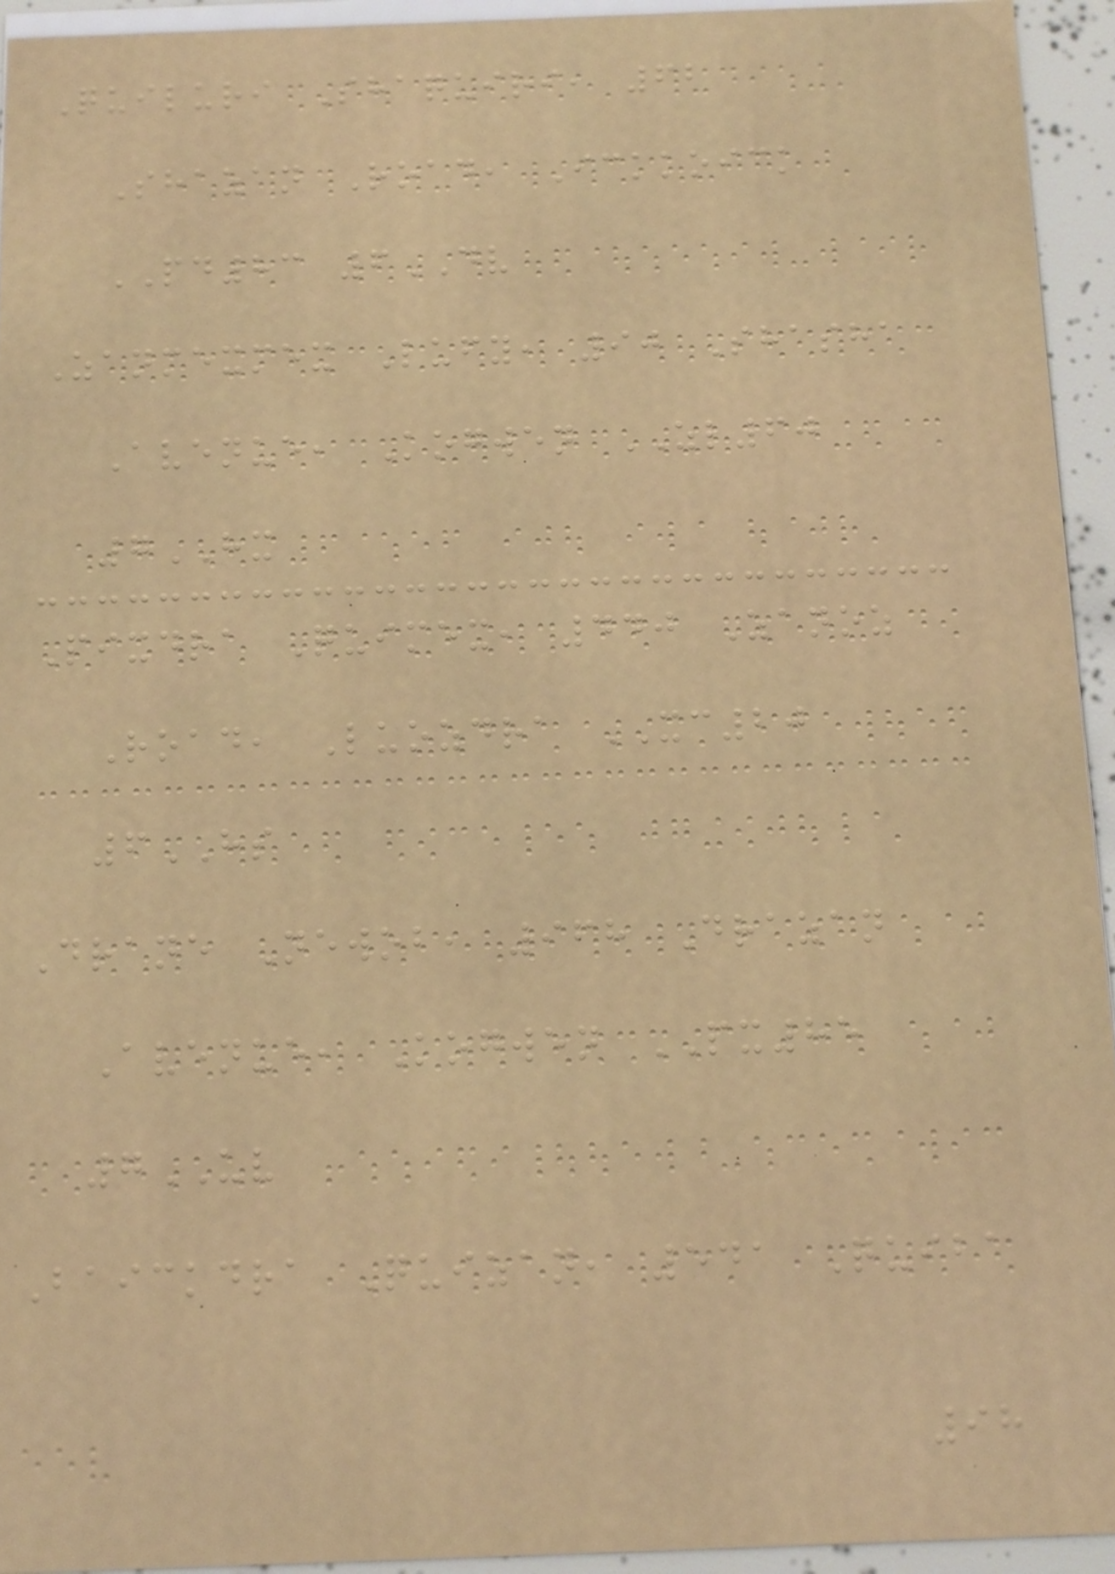Quiluri Shaquiri, 62
Shazan Road, Ickkoick
PD83 6DV
Zanmexmex Lufy, 90 Shasha
Avenue, Kogwen ZL60
7HX
Pixdra Quimex, 440 Zanoz
Road, Luozdra XC20
6HS
Drane Newob, 968 Drazan
Avenue, Kogwen PX85
7UV
Baickdra Quizan, 541 Quiba
98
